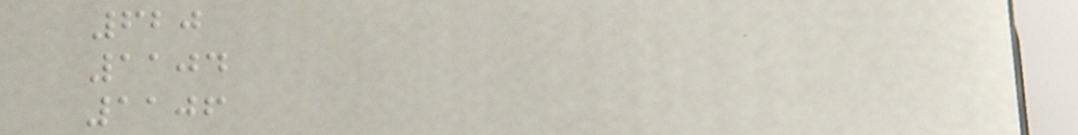620
1104
1106
